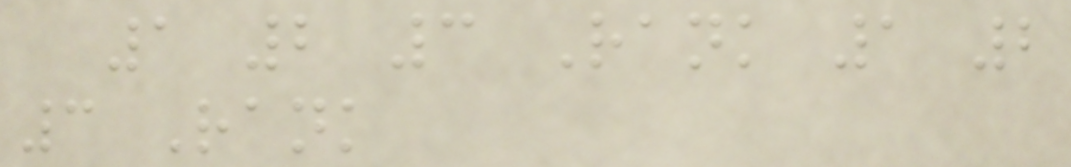1 2 3 Rank 1 2
3 Rank
